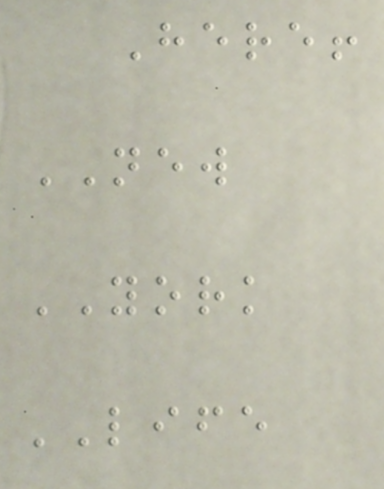Here!
NEW
YORK
LIFE
